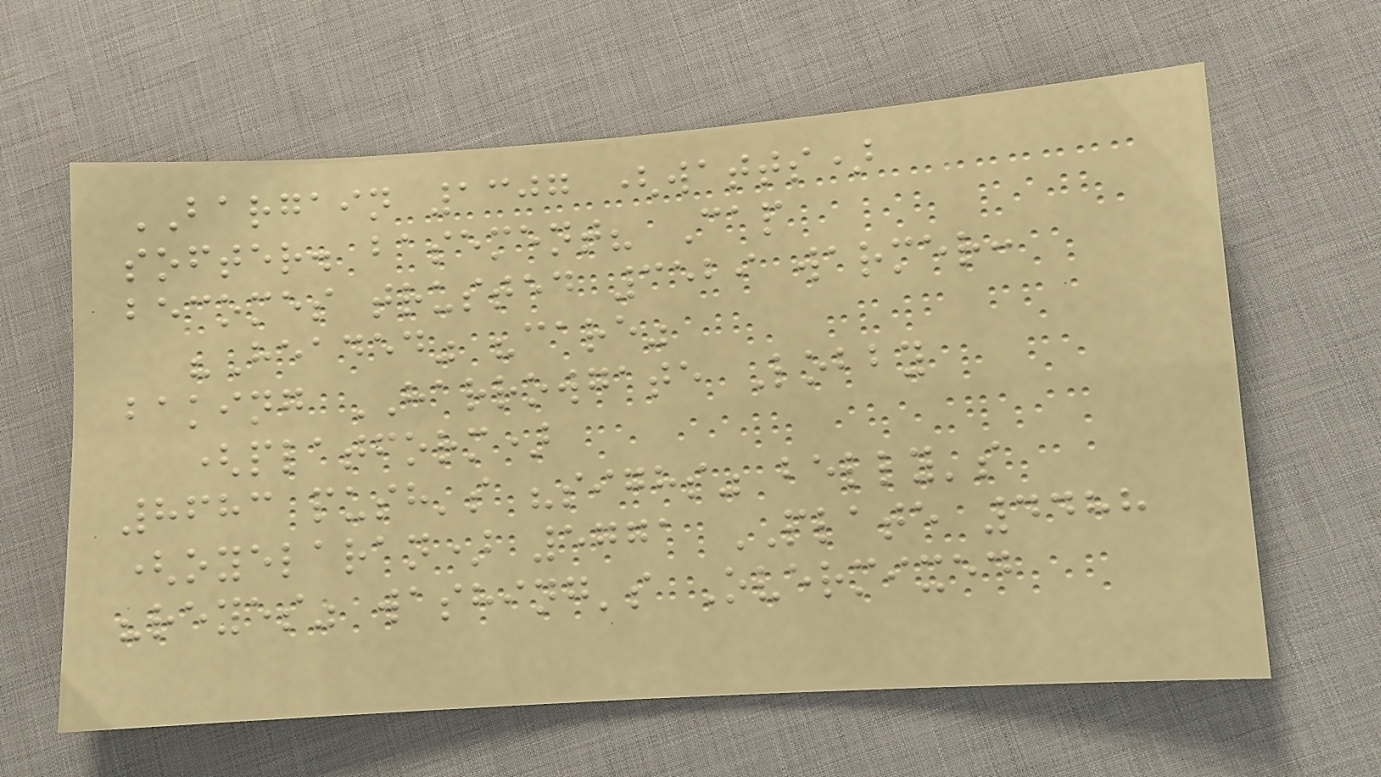BARGAIN 1307 (watts)
softer. basement? Cap
becomes trusted 3529 warmer:
"Headed" "care"
baking HARROWGATE Lobby
(platform)
8683 push's "sighs" belly's
(oyelaran) 5771 PLATE 4488
"reyes" washing's Overmixed
